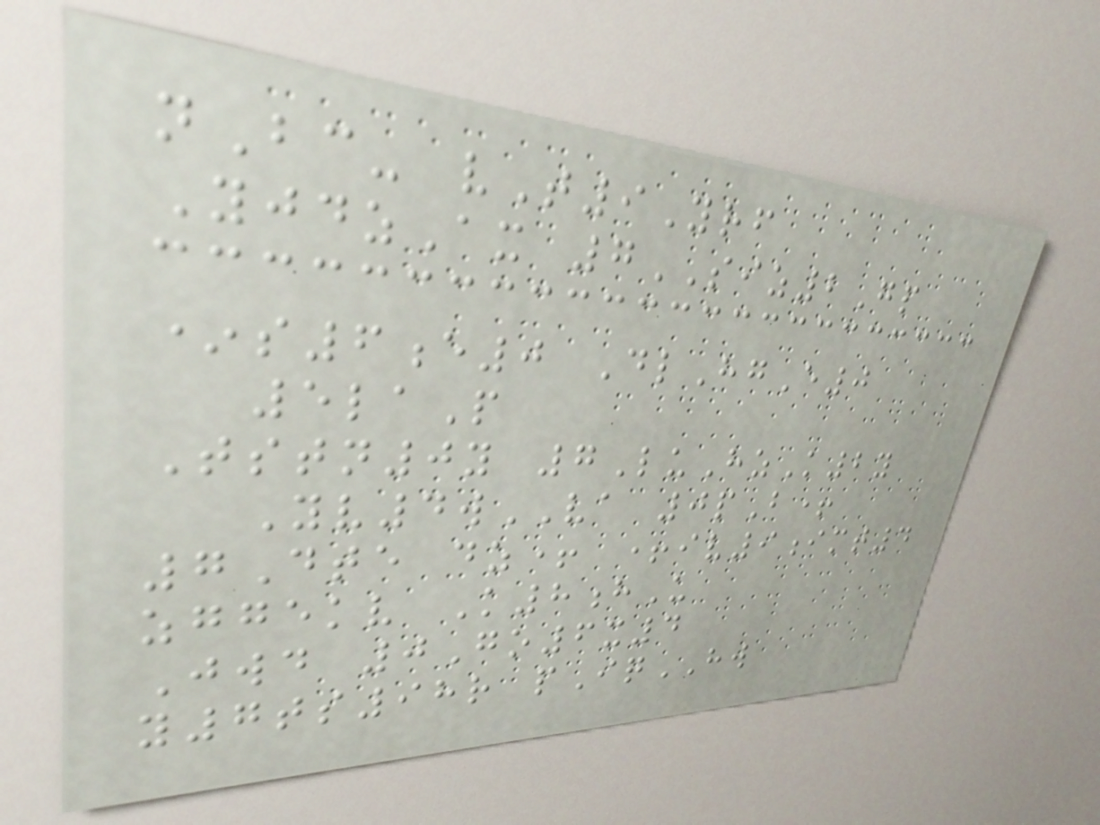nBc- vT9Yrf
YjdzAx 7SIZ2Gp
*s6e0 DlHgE0
5laP
Tstn0y 7LuHzK2y
Yv4wVA 0pB+
7Dte dz+ +iv9imt4
zggekv K8hU
Jwd 0Go6x4
y7ts98r pIqHW
